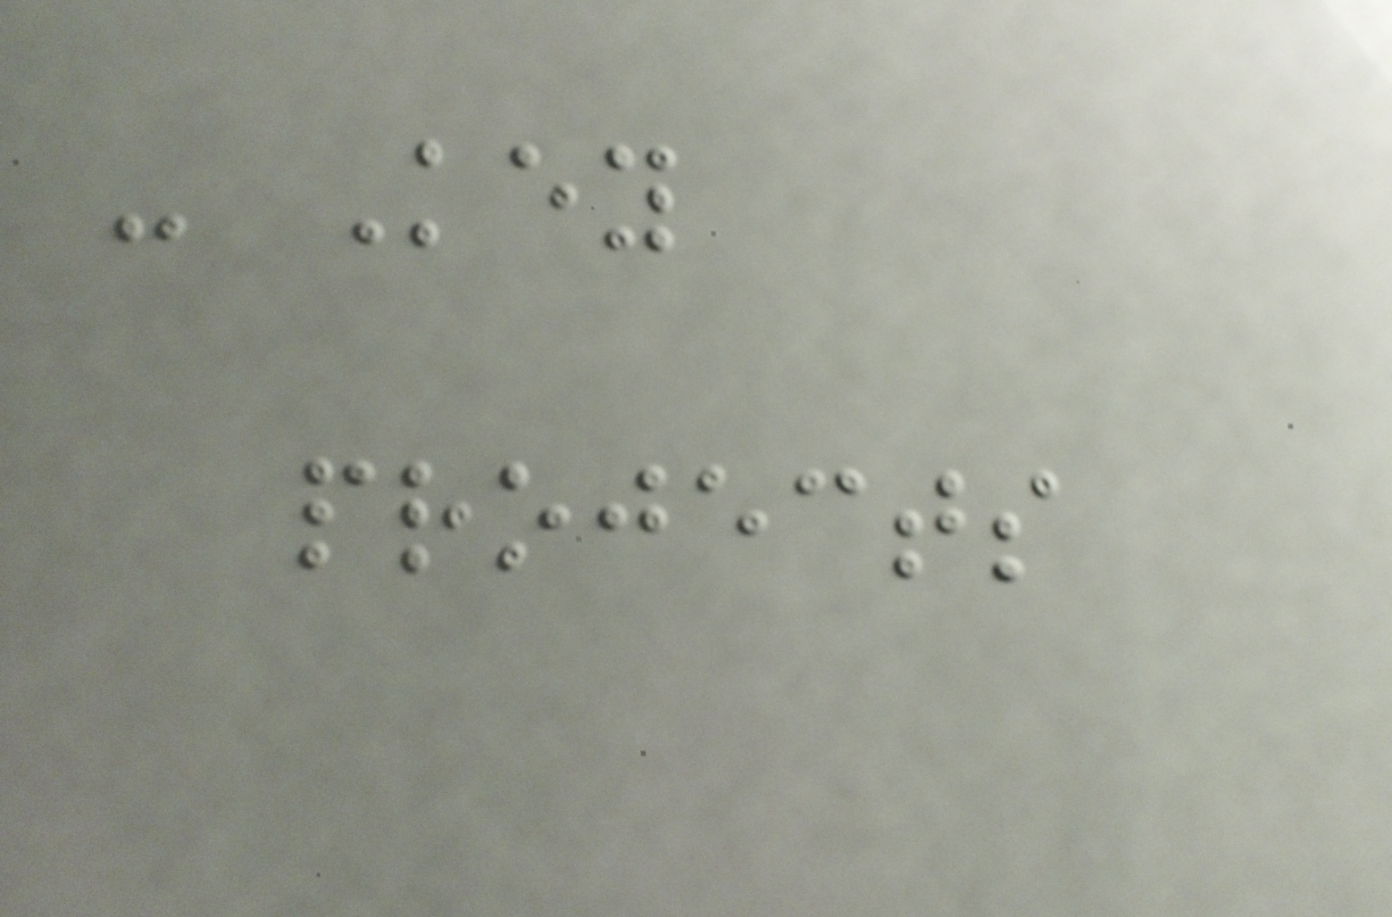- Key
projects
